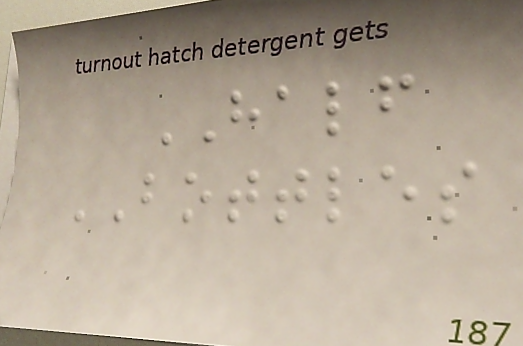HALF
BOTTLES
